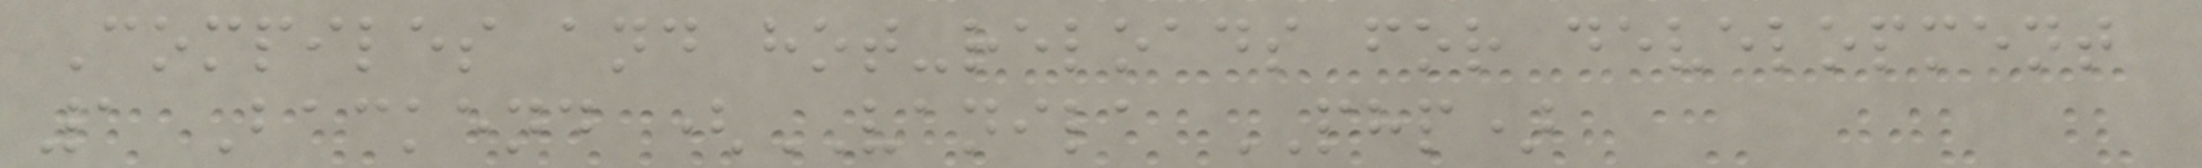Compiles and hot-reloads for development
1 Backend (VANILA PHP)
